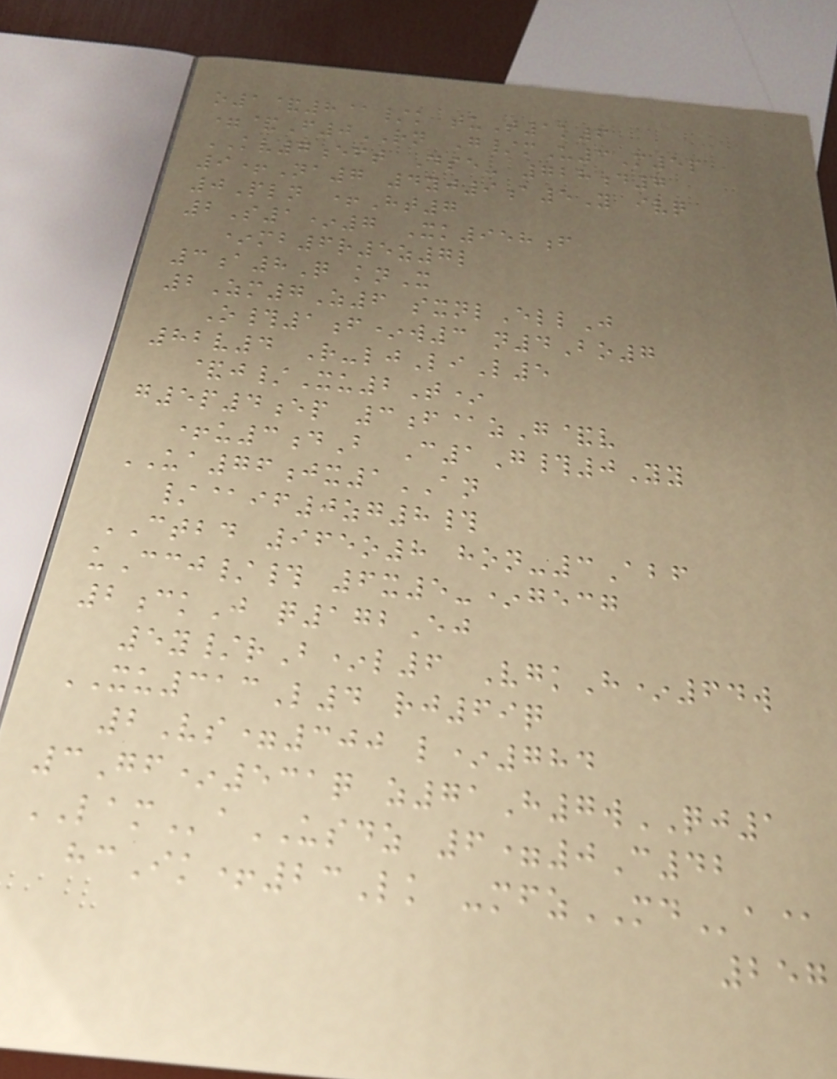o1&8@/k tuT1k6
=&F0RN G/mU3M5p
KV7eft Dse- 728d7
9+Na7 4yj9a5Y ivq
0Pln +Ht7
2S1*7 Xk958f
*mb6r5z7l
3a8Q knX
2Zm7Z6 sxnlEllJ
O#1f*w3 n4Bo7
82v4 R-ljLiL5
&j/Xu2T*
g5p4ep 3f@zG&v
+u3dB C1G#0Yy
UA76jx1AN
/@if0zg8#
CTBD 965o8 hon-3Abf
uCcj/# 6x5-*gecg
2ckJ q172Ej
5y/rB*l6 VgkH*64w
XU313L4 rj69q
2Vs=300 l*784
3Gf*531q z71H7wQJ1
LAMaUSDZ 6=0C42
hcIk+23Lk -mfzMDa@
257
